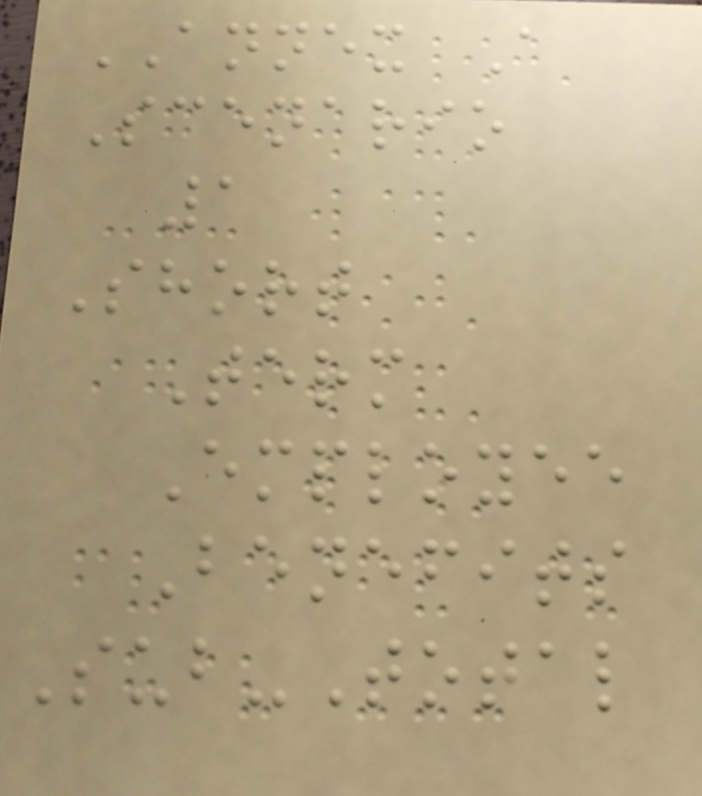ANNEX A
Scenario
1
Short
Term
Employee
Benefits
Sub-Total
